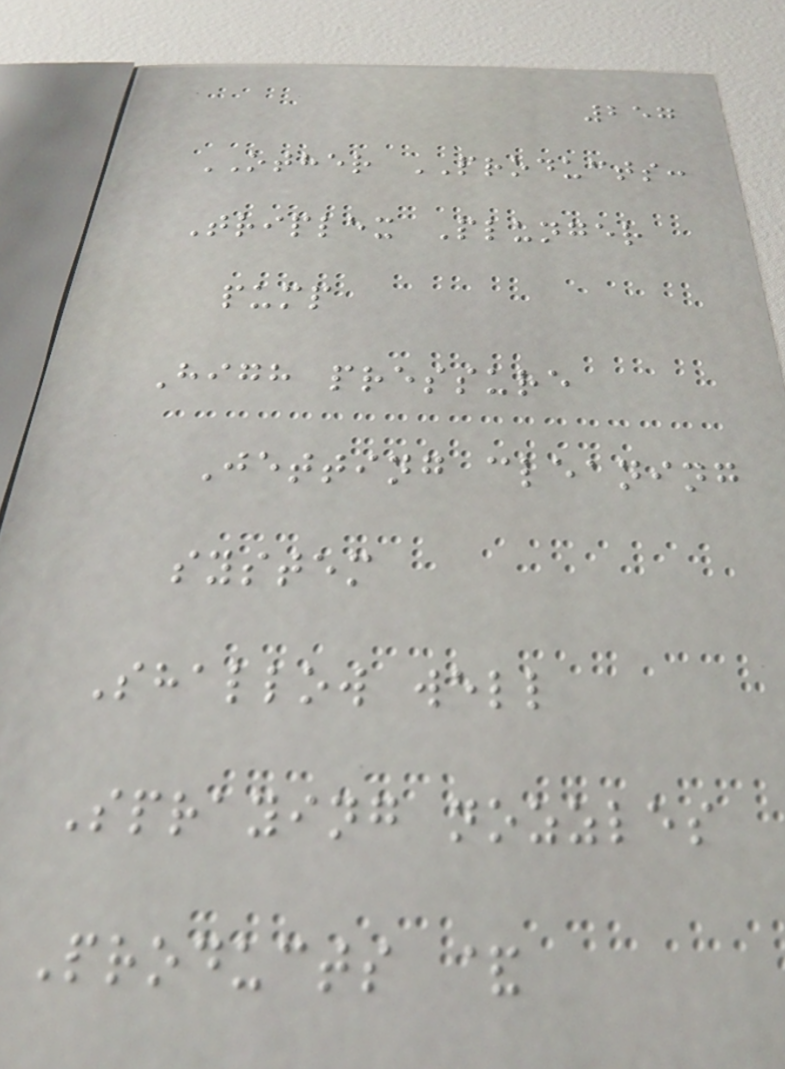257
OTHER PRODUCTS:
Triplex Plunger
pump
High pressure
Jetting cleaning
system
Shallow well
Spraying nozzles
Products &
